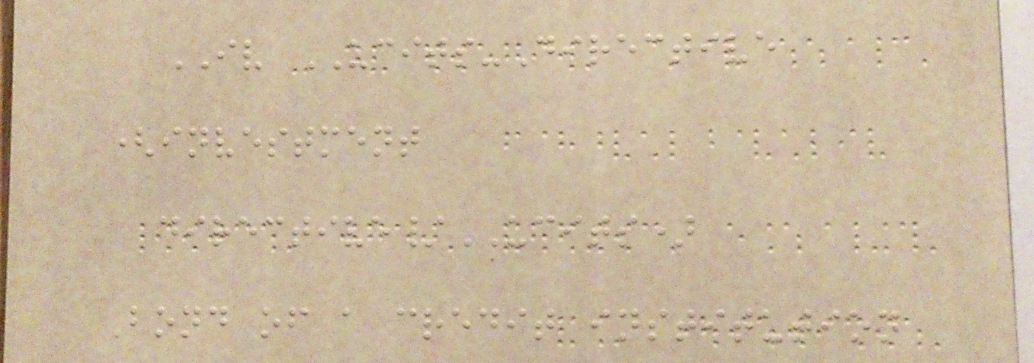IV UCITS-Directive
(investment
directive/UCITS)
Bond of a credit institution
